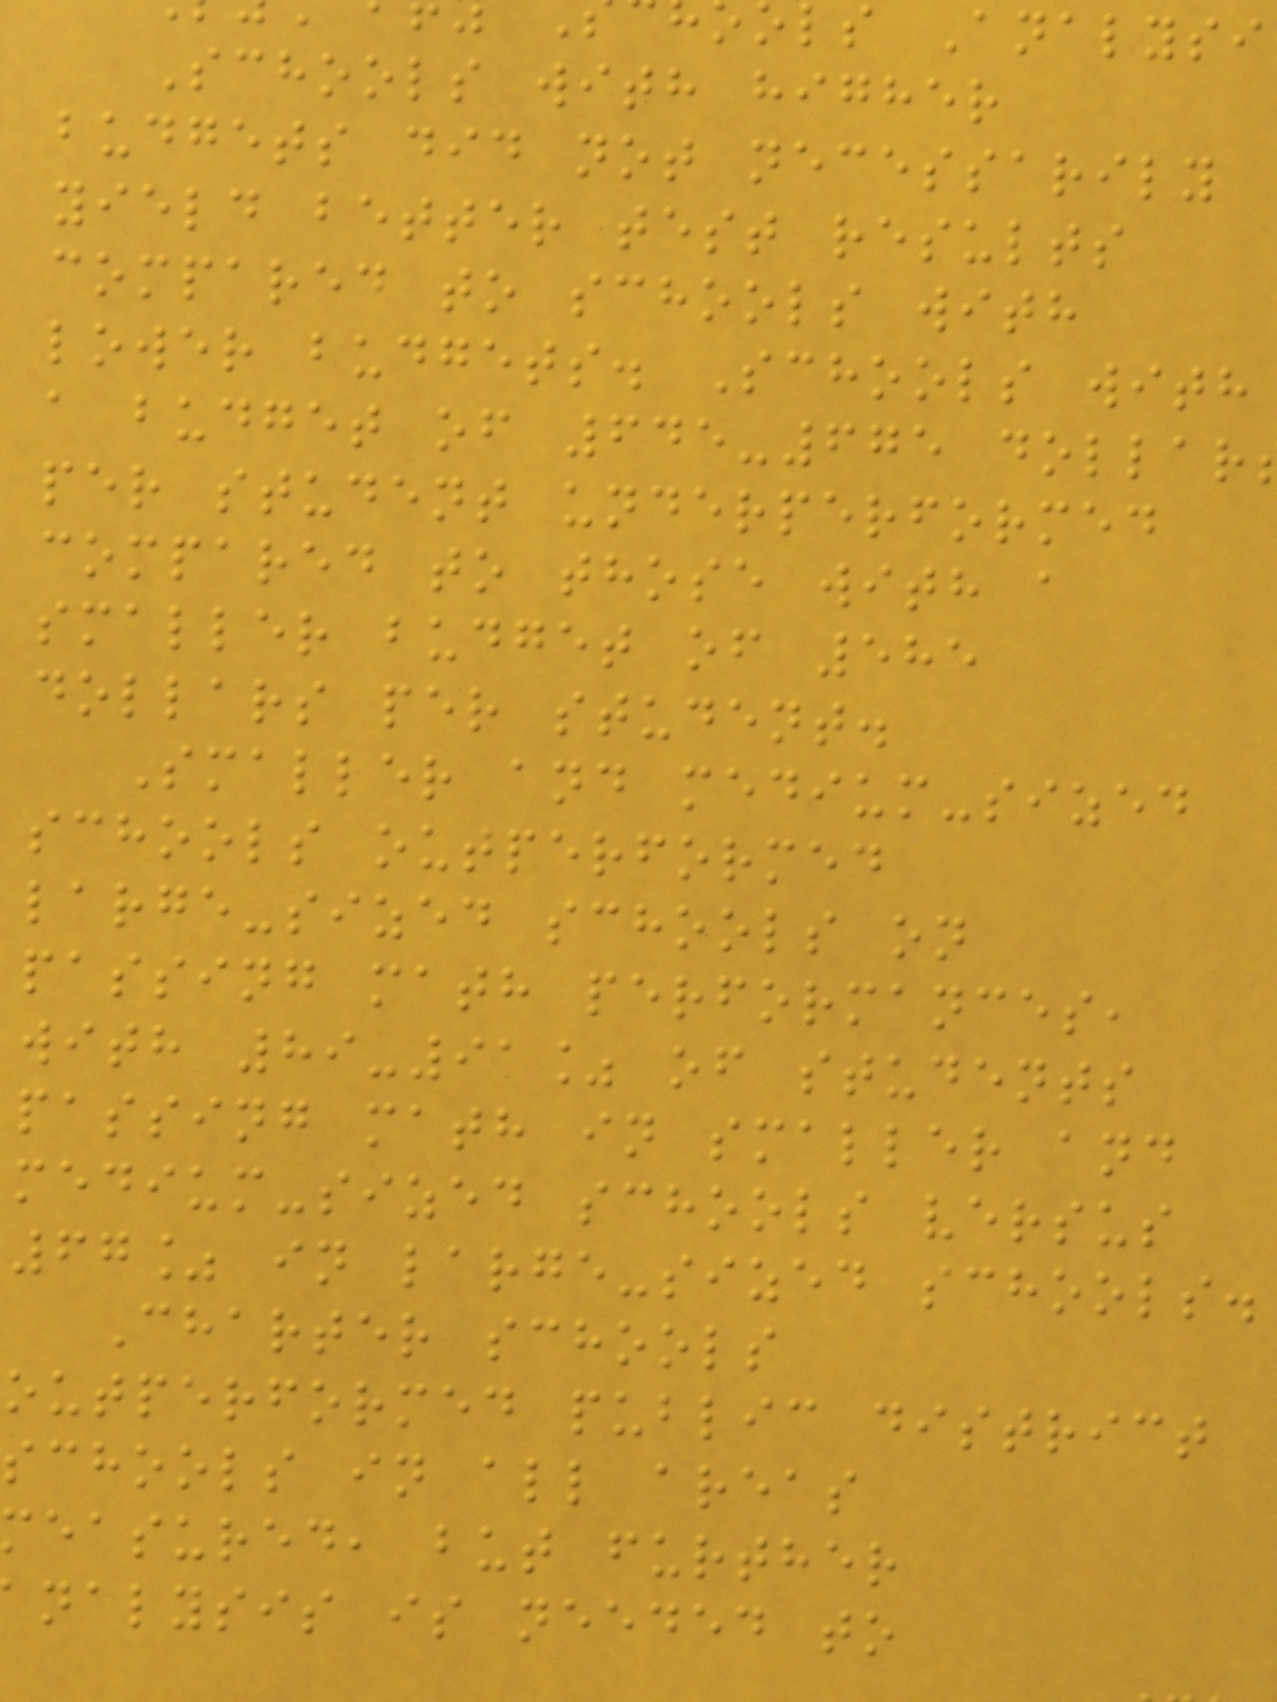ls Analysi
Schools with higher
budgets did not necessarily
yield better test results
compared to schools with
lower budgets. Schools with
a budget of 645-675 dollar
per student underperformed
compared to those with a
smaller budget of 585
dollars per student.
Smaller and medium-sized
schools outperformed
large-sized schools on
passing math performances,
with 89-91% of students
passing math in smaller and
medium-sized schools versus
67% in large-sized schools.
Charter schools
outperformed public district
schools in all areas
easured, but further
nalysis is needed to
